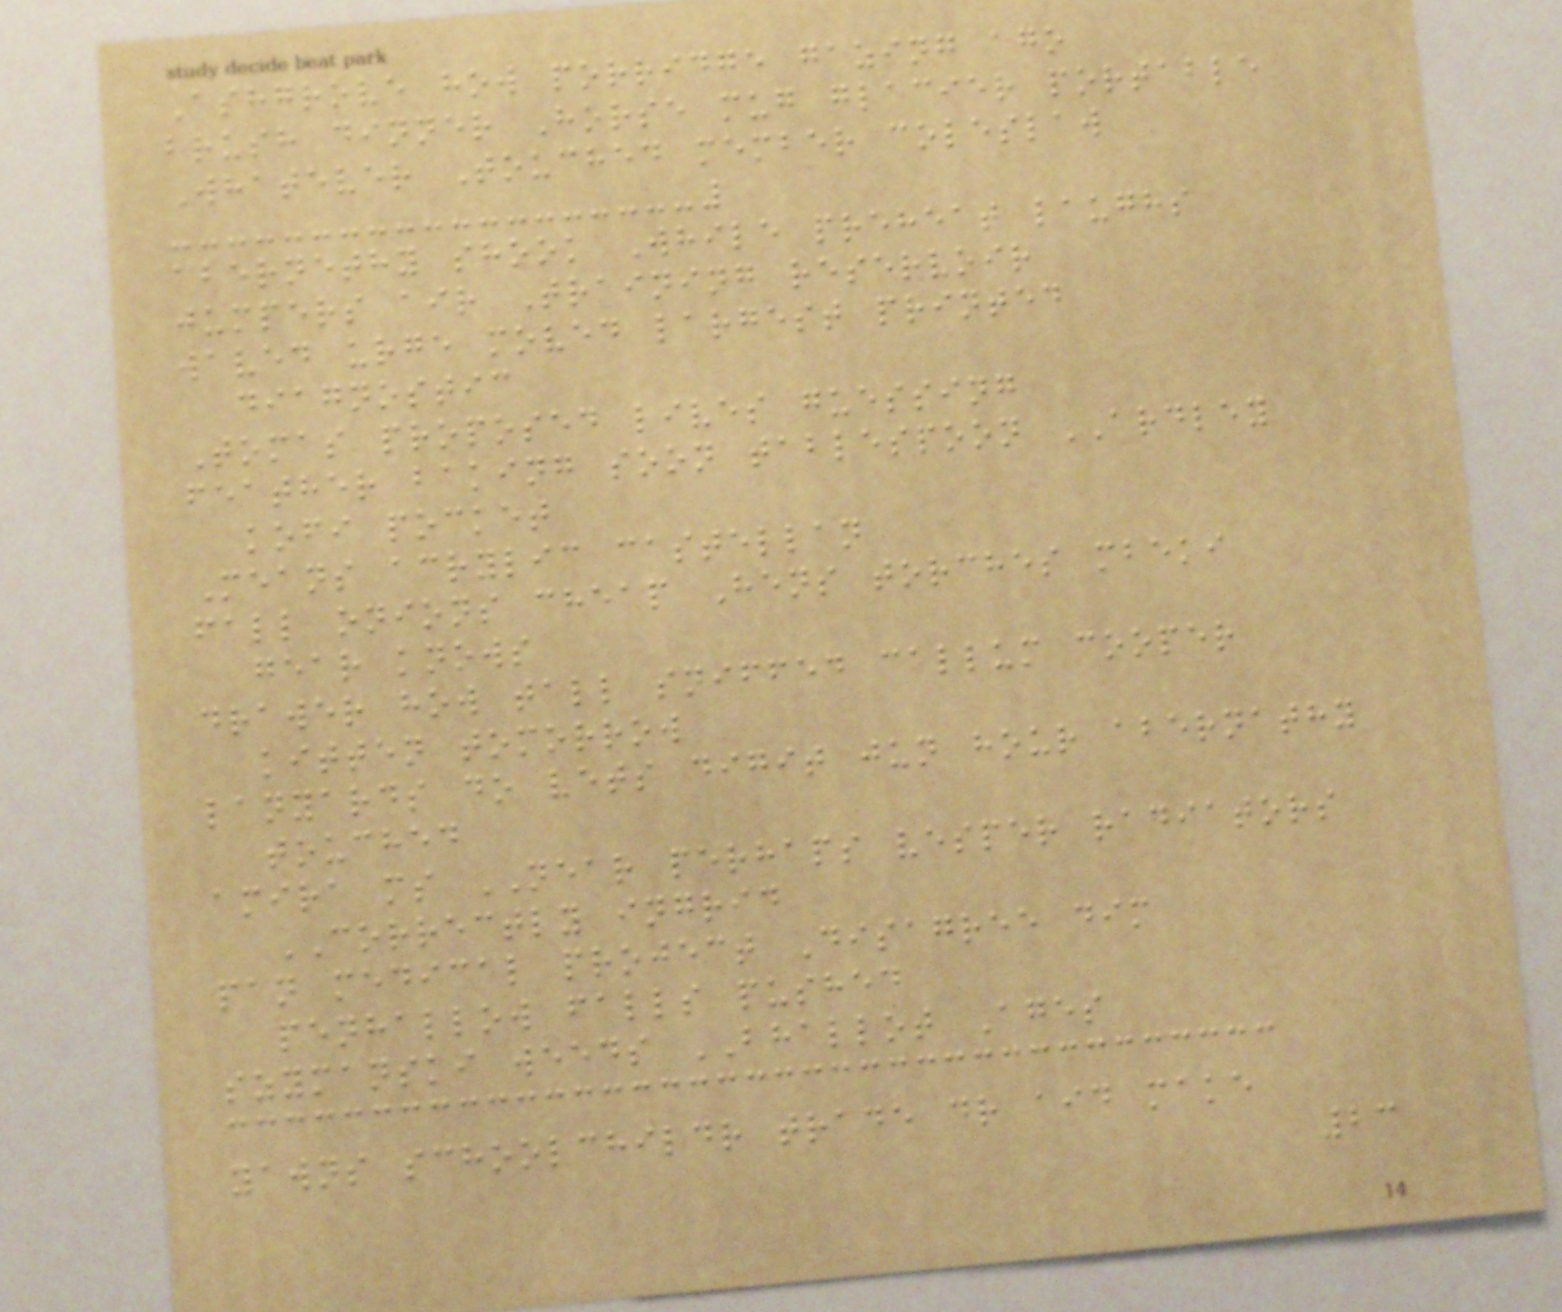Ashgrove how porridge gazing ago
brush dinner Horse mug glacier portable
Whatever Touched member coleslaw
abernethy shook While preheat laughs
jumpers air Training reservoir
waved urge moved largest printed
diagnostic
Tomas proposed lives guessing
feather baking soon tablespoon ARDLEY
kofi pocket
Means acrylic castellan
fall onions cheap Hens torches mbeki
gear knows
drawer how tall sniffed callum cooper
kitten tomorrow
lanyards do vets digit jun hour abernathy
touched
amira ms NEAR perhaps vesper radiators
CORRECTLY ingrid
pan medical project Disagree dim
penhallow falls pushed
szymanski weeds BHALLOT Ages
yawns schoolchildr trade dr aid make
23
